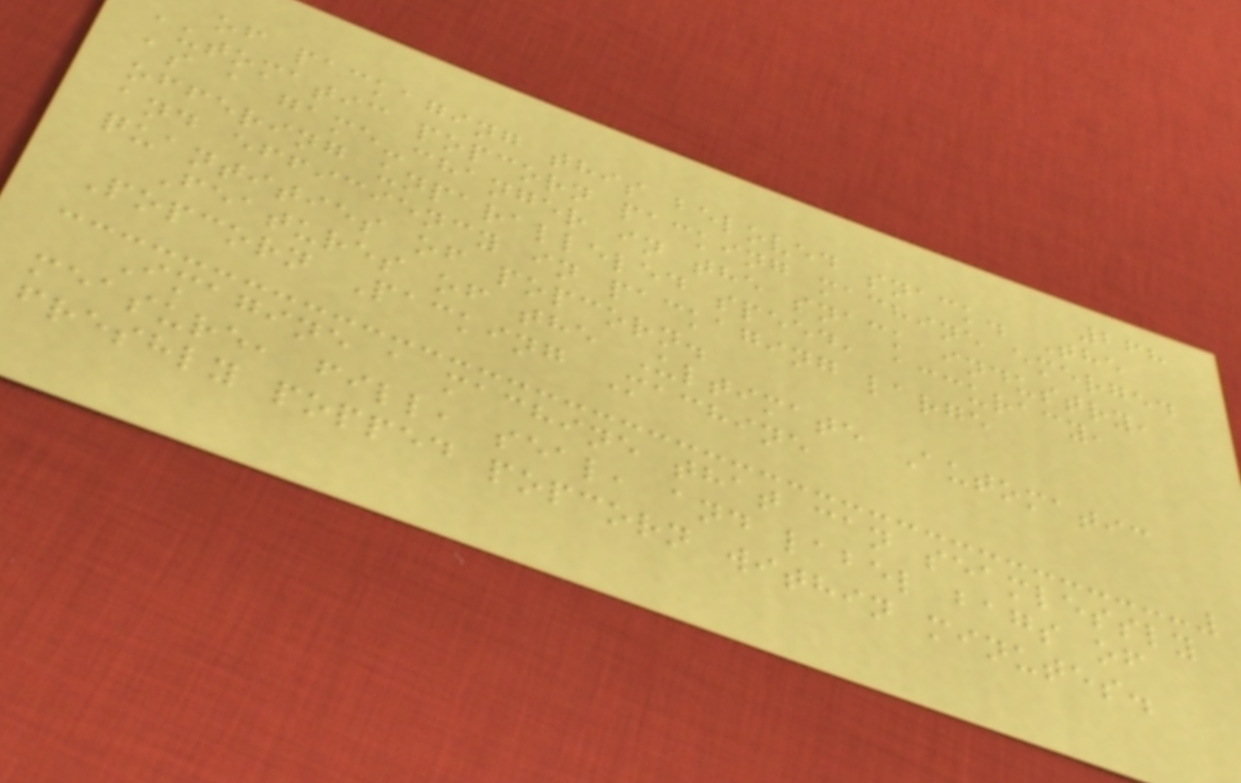268
of packaging this beloved snack. The
automatic popcorn packing machine emerged
as a game-changer in the snack industry,
offering unparalleled speed, accuracy,
and efficiency in packaging large
quantities of popcorn.
Features of the Ultimate Automatic
Popcorn Packing Machine
Imagine a machine that can seamlessly
measure, fill, seal, and label bags of
freshly popped popcorn within minutes.
